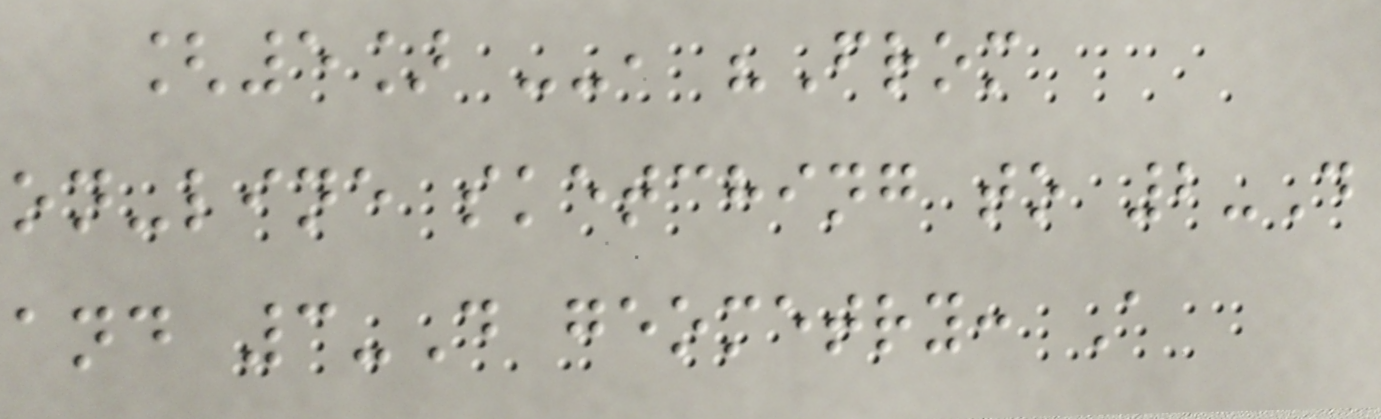[5] --, "From
on-line sketching to 2-D
and 3-D geometry: A
